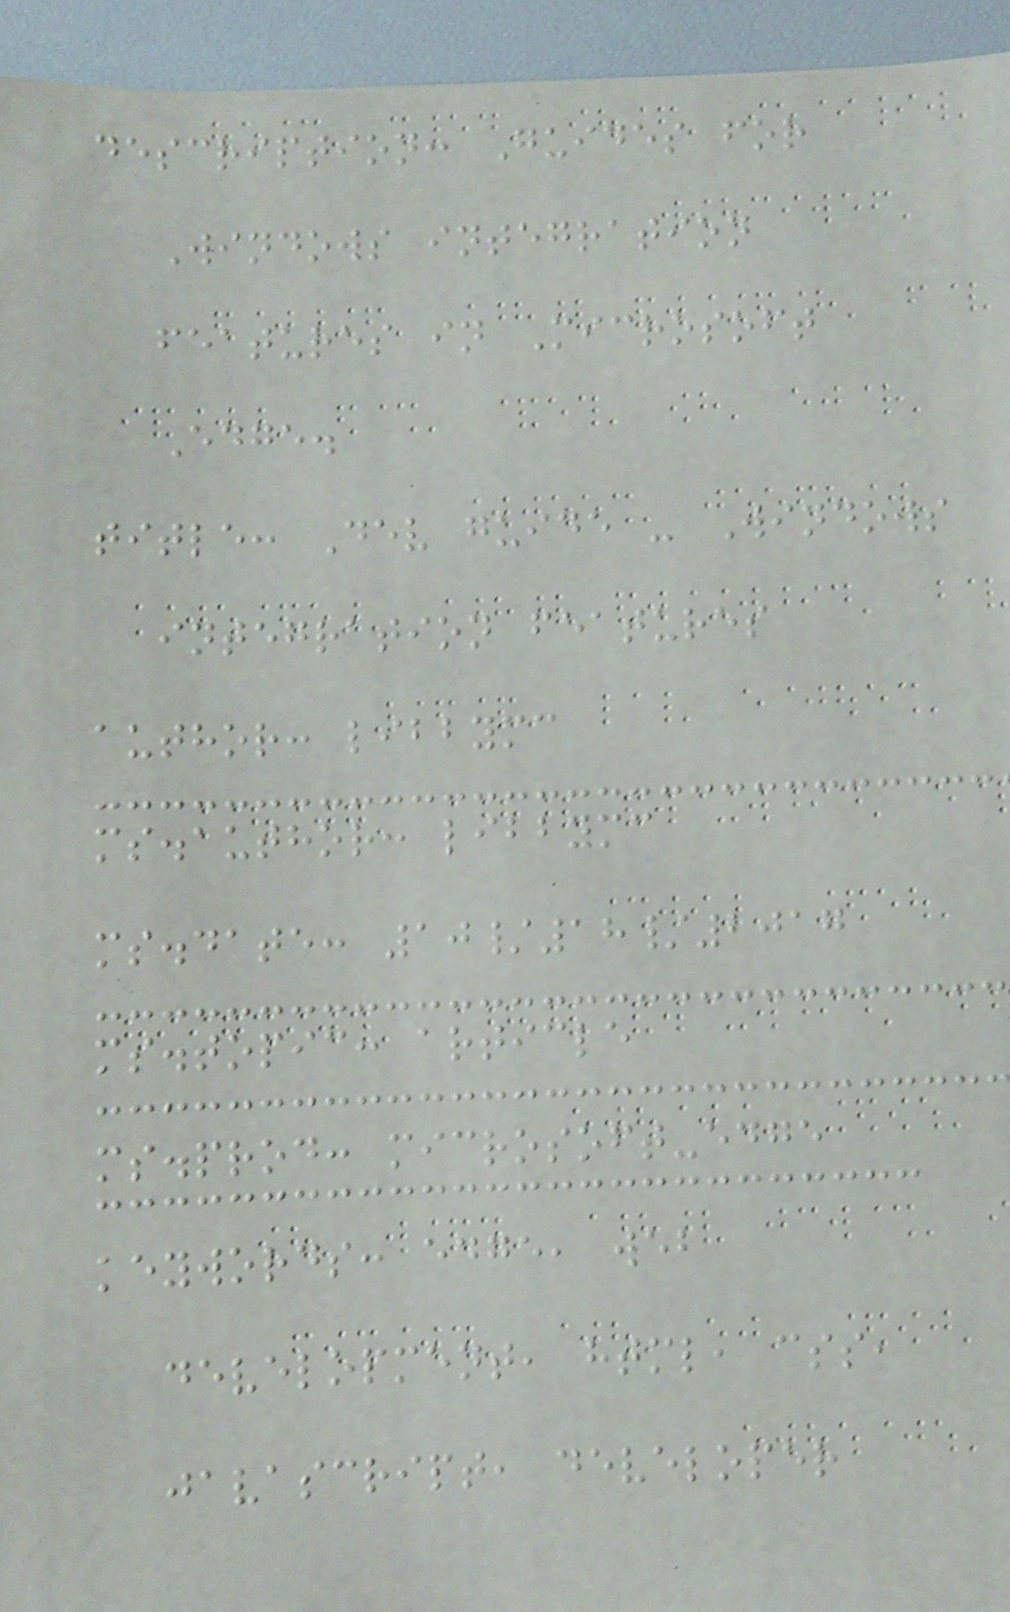description: Guides for
Windows integration
features in Microsoft
Edge.
title: Dev guide - Windows
integration features
author: libbymc
ms.author: libbymc
ms.date: 10/18/2017
ms.topic: article
ms.prod: microsoft-edge
keywords: edge, web
development, html, css,
javascript, developer
